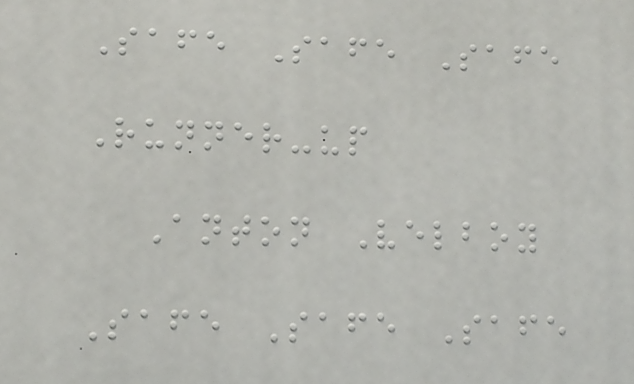Safe Safe Safe
Runner-up
Anton Velboy
Safe Safe Safe
